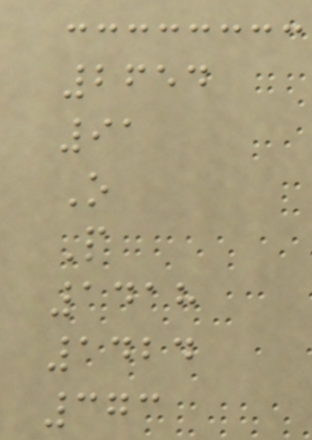2654
91
O
P
1418
1424
373
